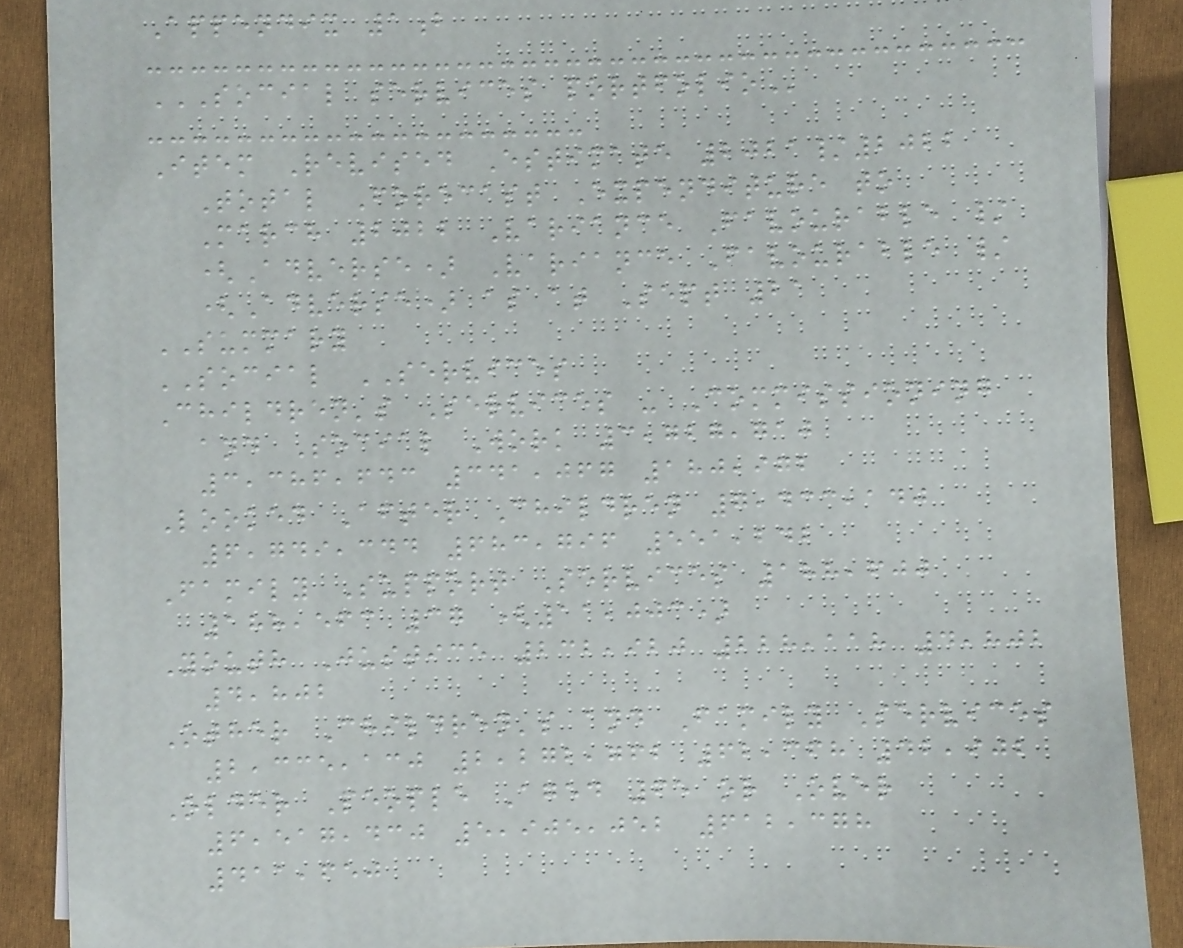Appendix 1b
SOCIAL SERVICES PORTFOLIO
Item Revised Estimate 2021/2022
Total Forecast Expenditure to
March 2022 Variance Favourable /
(Adverse) Variance Favourable /
(Adverse) as at Sept 21
SUMMARY
SOCIAL SERVICES
Children's Services - Commissioning
and Social Work 3,727,710
3,386,643 341,067 180,972
Looked After Children 7,433,140
6,749,344 683,796 551,242
Family Support Services 188,600
188,563 37 (11,003)
Youth Justice 232,920 228,118 4,802
4,802
Other Children's and Family Services
2,335,130 2,272,762 62,368 42,902
Older People Aged 65 or Over
6,517,430 5,905,052 612,378
411,650
